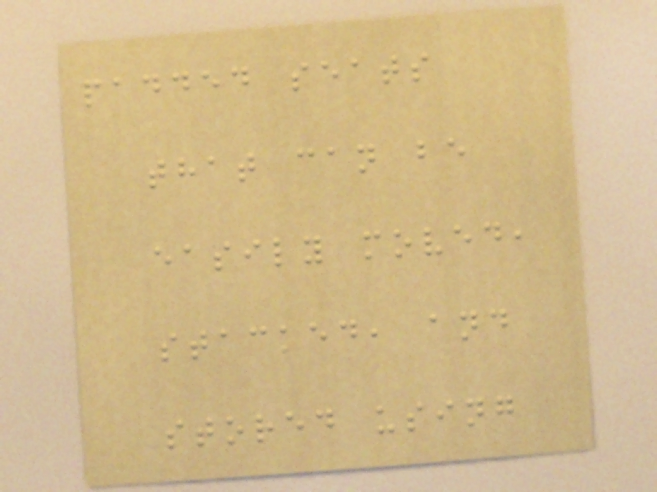padded seats
that can be
easily moved,
stacked, and
stored using
